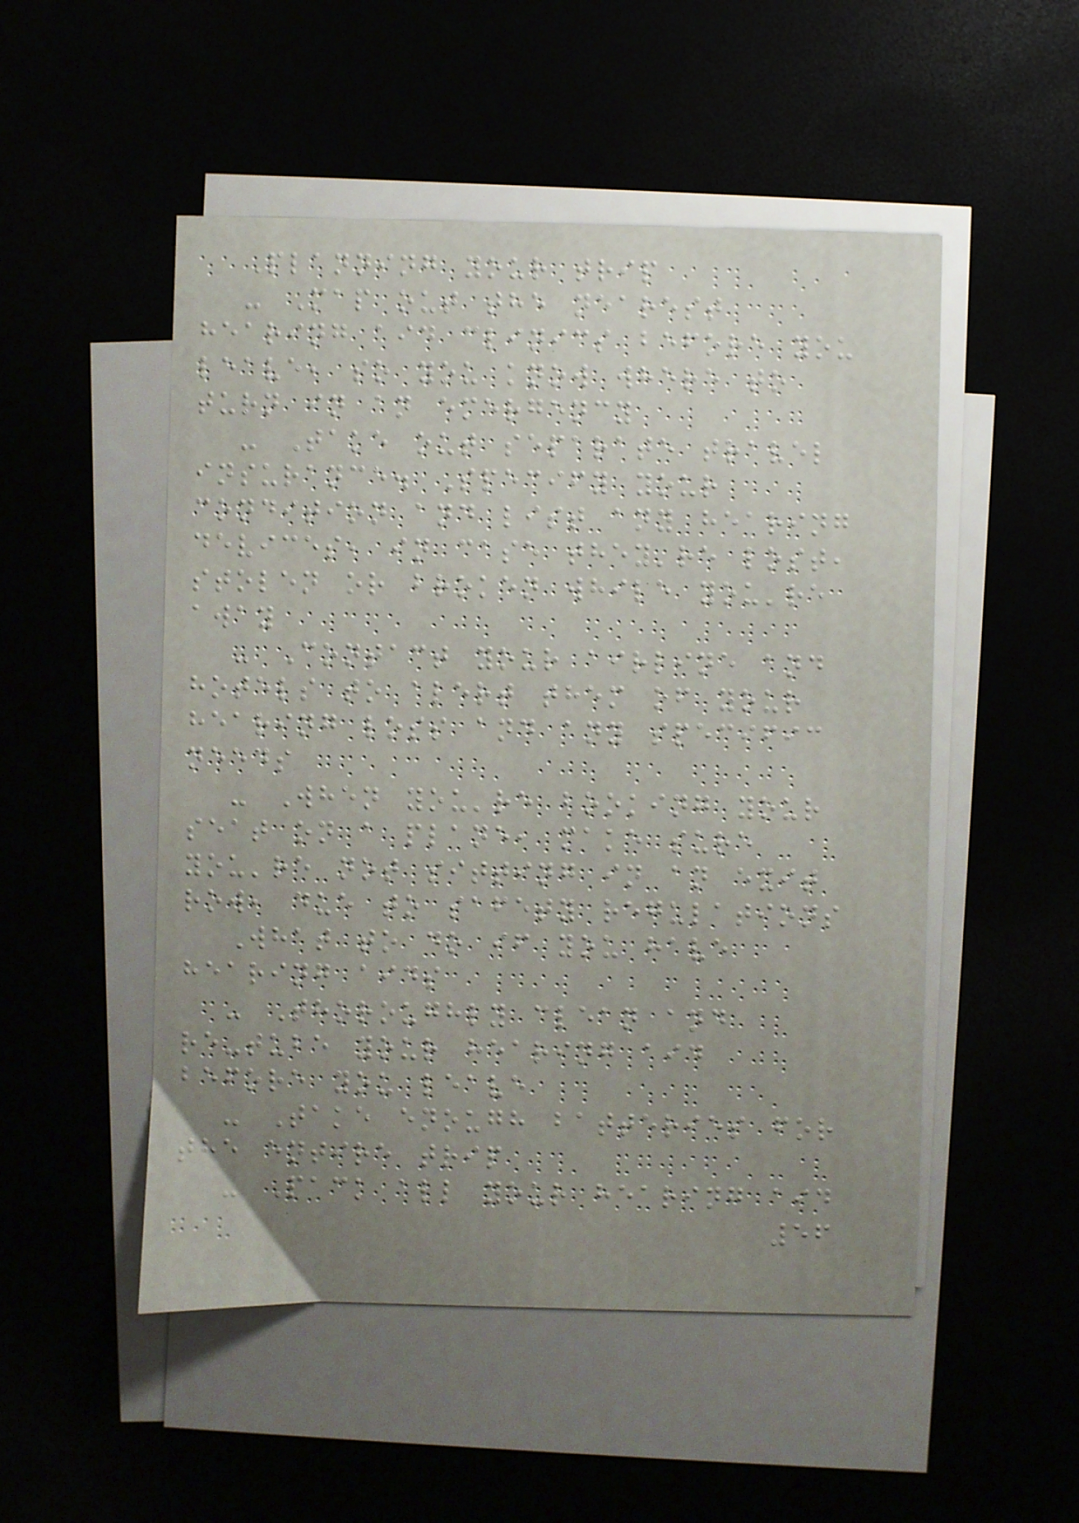Planning your trip
- Map out the nearest
hearing aid clinics before you
leave, so you know where to
turn in an emergency
- Take out separate travel
insurance. Specify your
condition and list any hearing
devices, in case they're lost,
stolen or broken while you're
away
- Contact your airline and
hotels to alert them of your
hearing loss and any specific
needs
- When you're booking your
seat on a plane, make sure
you're not sitting in an exit
row, due to safety regulations
What to do if you have
hearing aids
- Thoroughly clean and
re-tube your hearing aid
before you leave
- Take enough batteries for
the entire trip
- Pack all your hearing aid
56
